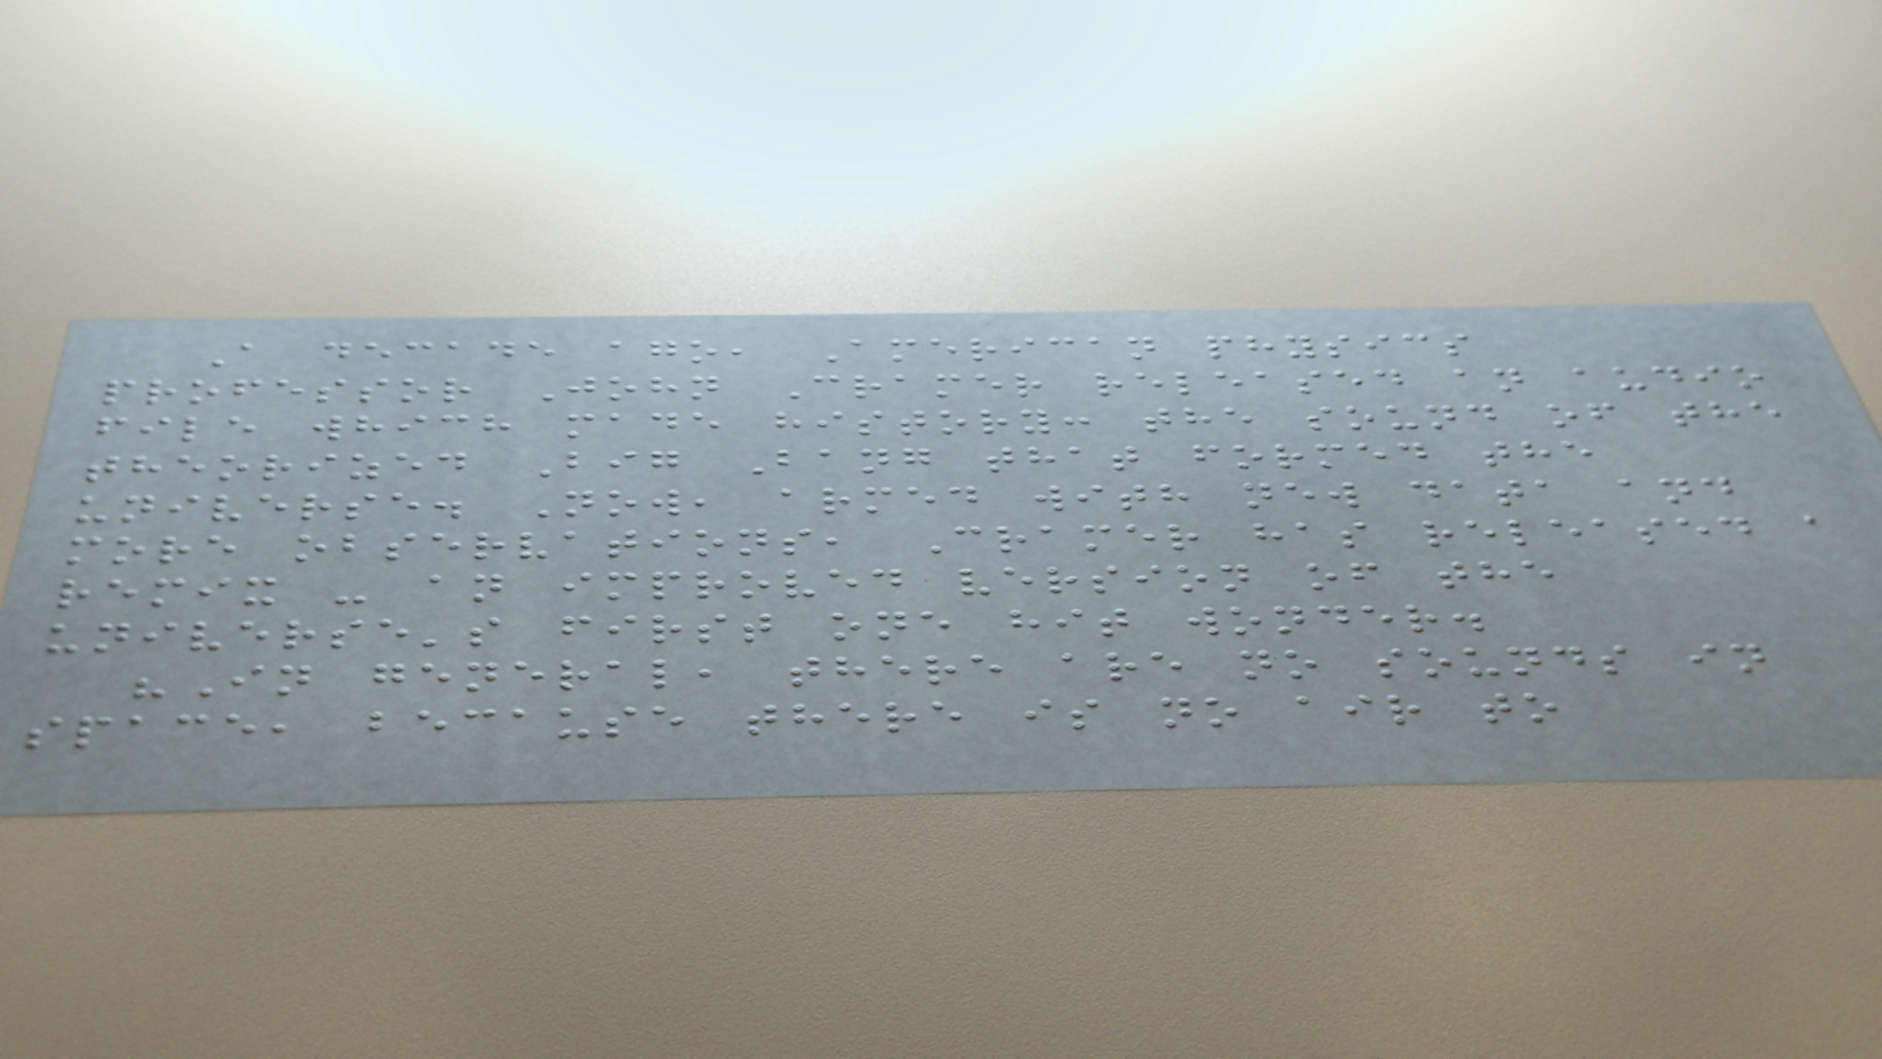A decade ago, American physics
professor John Cramer released an audio
file which made history: the sound of the
theorized Big Bang that formed the
universe. Now, armed with new data and
more observations, Cramer has released a
remix - an improved version of the
universe's first one hit wonder.
"In general, there are no sounds in
space, because there is no air to
